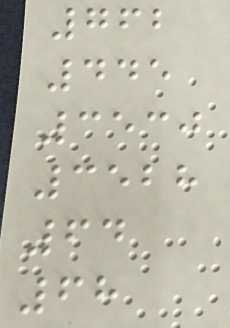762
445
3530
3528
64
68
